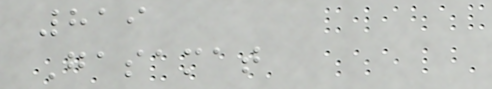819
Gasamat
